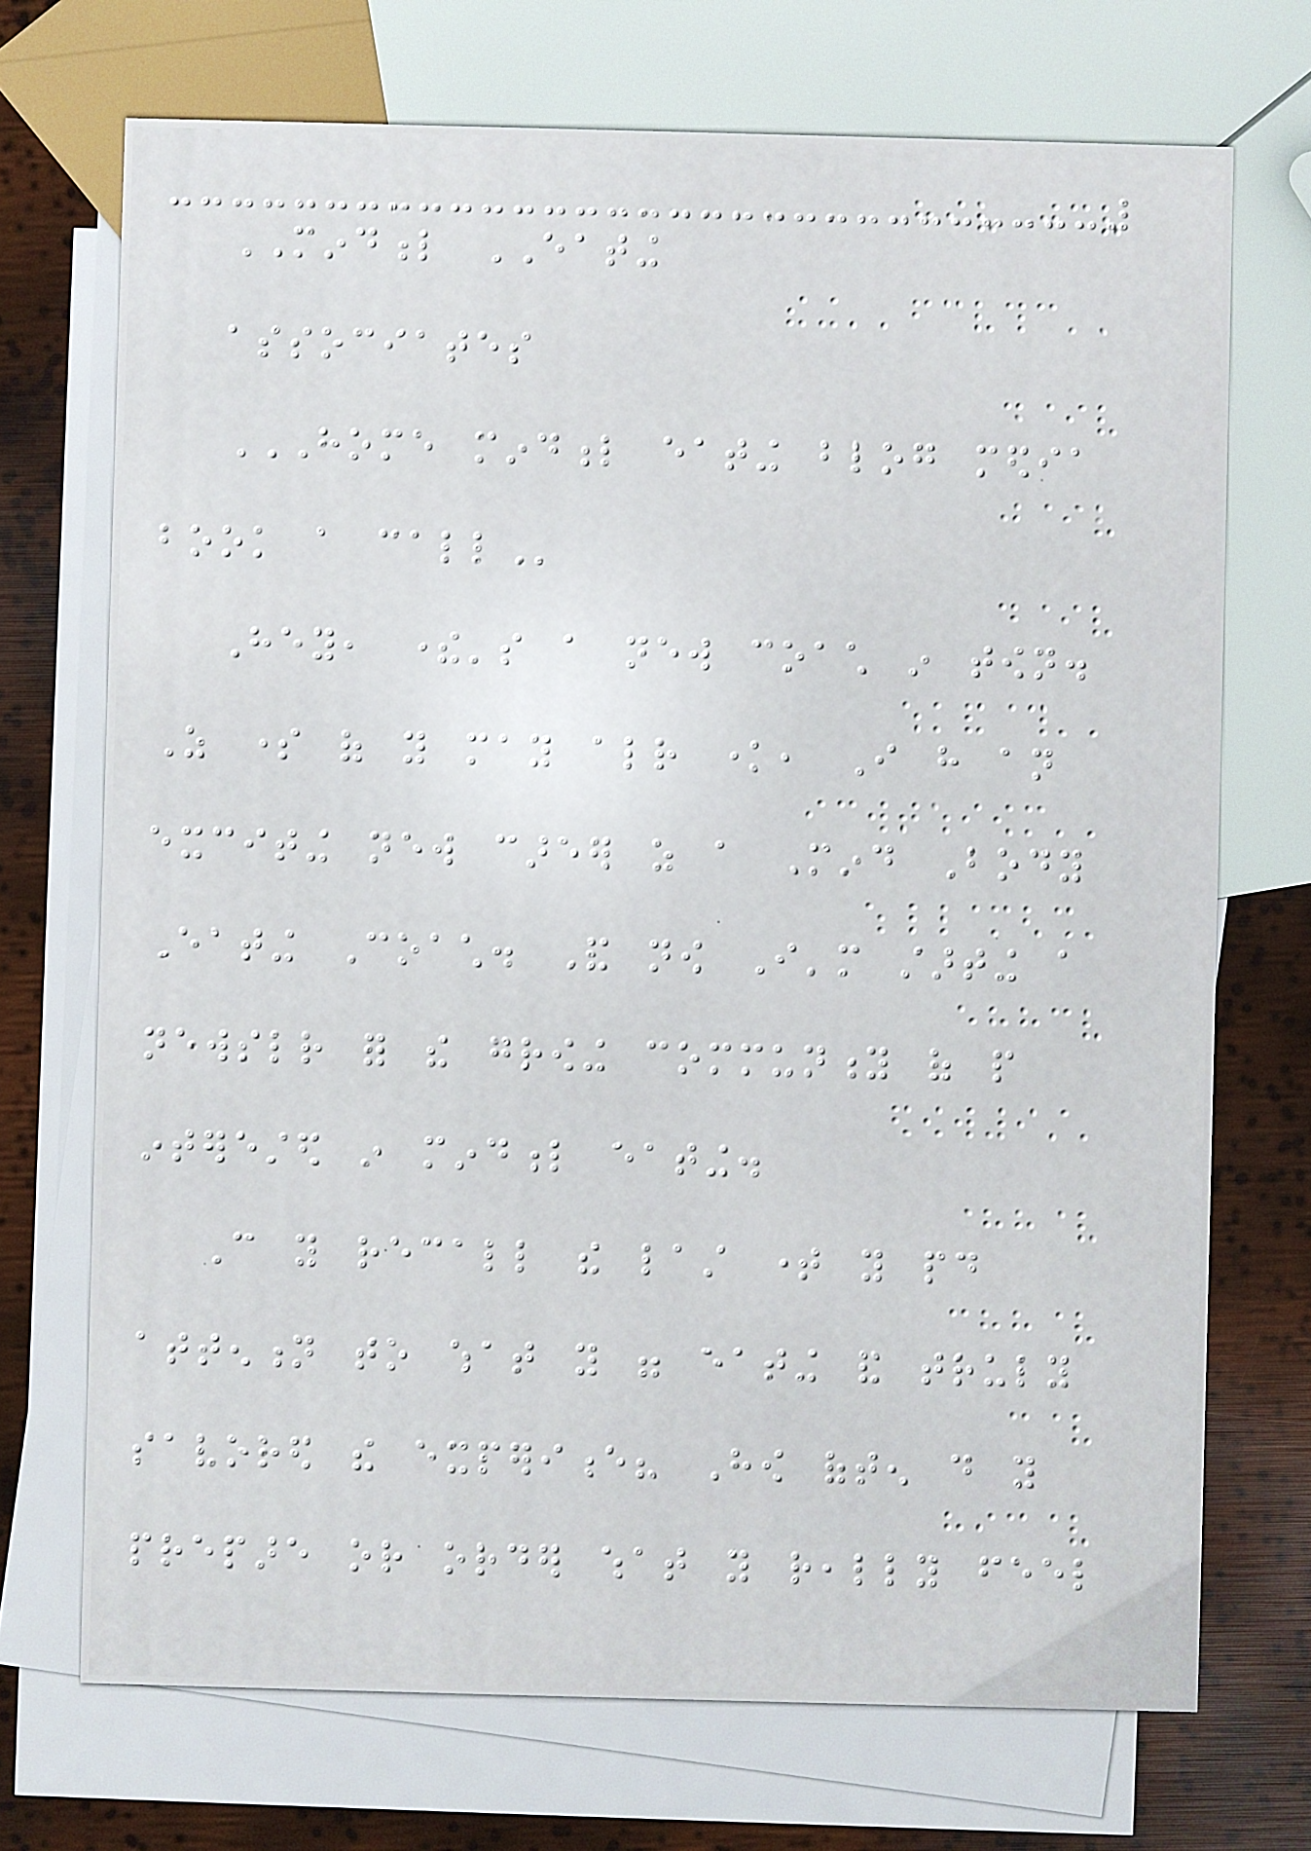MINDFUL EATING
associates
HOME MINDFUL EATING BLOG MEDIA
BOOK A CALL
Hey, there's a new coach in town.
As some of you may already know, I have an
exciting new career as a Mind Body
Eating Coach. And now I'm starting a
newsletter for the growing community of people
interested in mindful eating.
Can you recall the last time you paid
attention to what you were eating and truly
savored the experience? How often do you
prepare or order what you really feel
